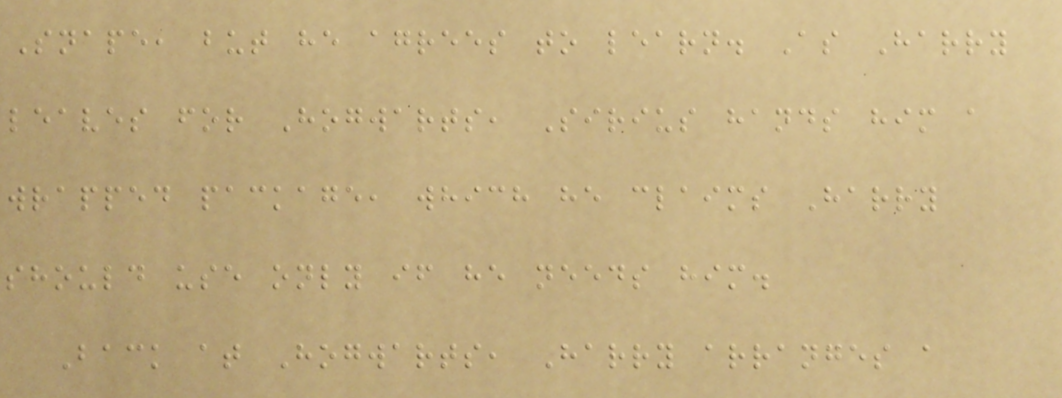Snape, but he agrees to learn. As Harry
leaves for Hogwarts, Sirius hands him a
wrapped package, which he claims Harry
should use only if he needs him.
Back at Hogwarts, Harry arranges a
